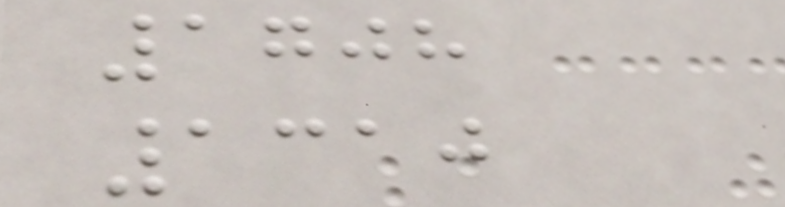1708
1310
